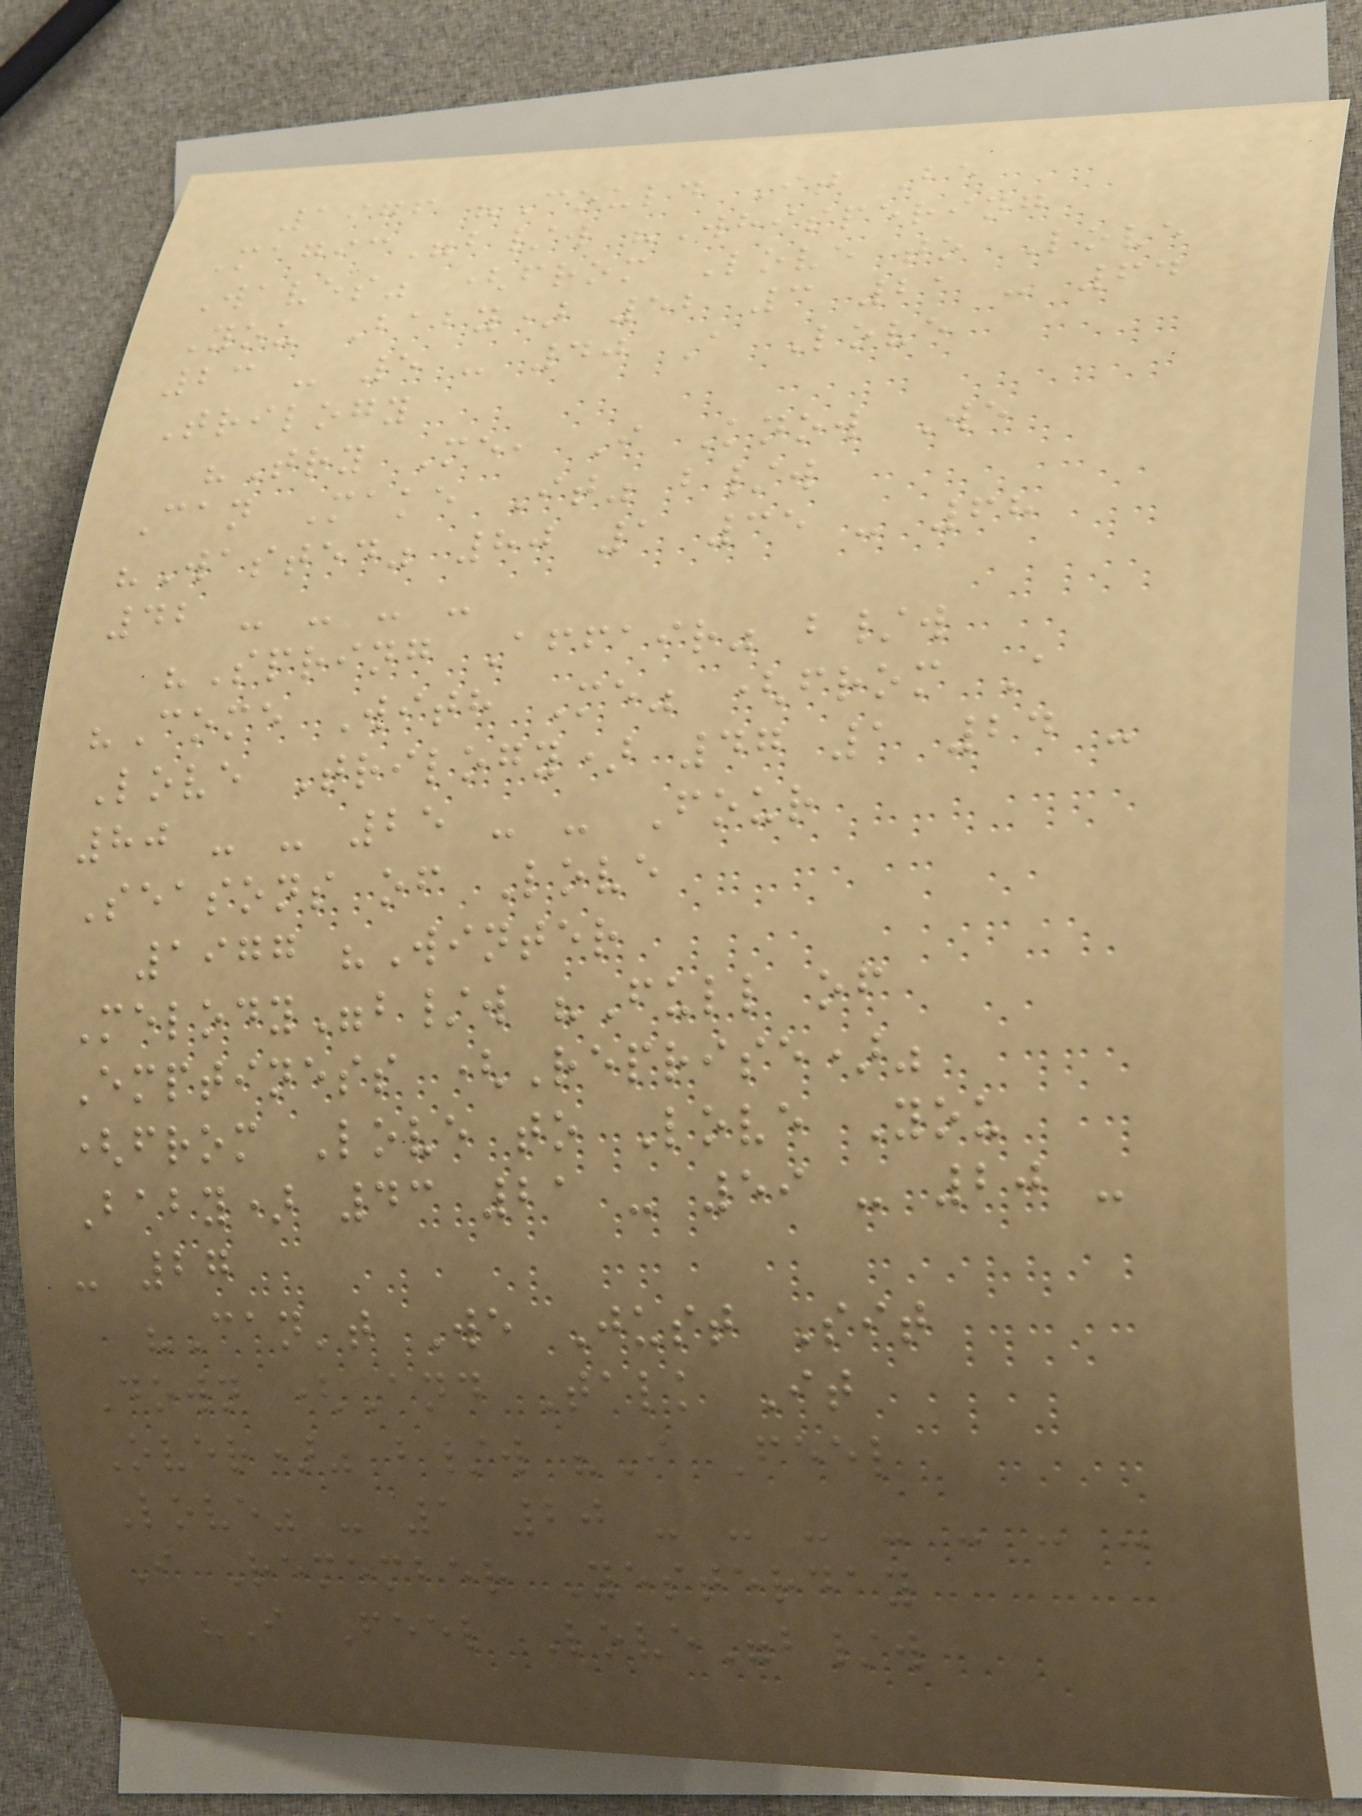1976 "Could It Be
Magic"b/w "Whispering
Waves" (from Love to Love
You Baby) 52 3 21 - 64
23 - 5 - 40 A Love
Trilogy
"Try Me, I Know We
Can Make It" b/w
"Wasted" 80 1 35 - 68
42 - - - -
"Spring Affair" b/w
"Come With Me" (from A
Love Trilogy) 47 1 24 -
80 - - 25 - - Four
Seasons of Love
1977 "Winter
Melody"b/w "Full of
Emptiness (Reprise)"
(from Love to Love You
Baby) 43 21 - 59 - 20 -
- 27
"Can't We Just Sit
Down (And Talk It
Over)" b/w "I Feel
Love" - 1 20 - - - - - - -
I Remember Yesterday
"I Feel Love"b/w
